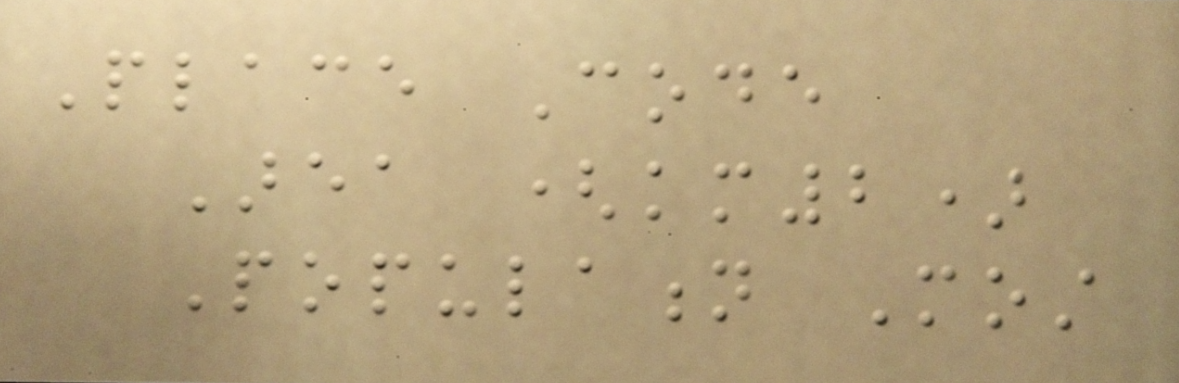Place Code
Area (km2)
Population Most
